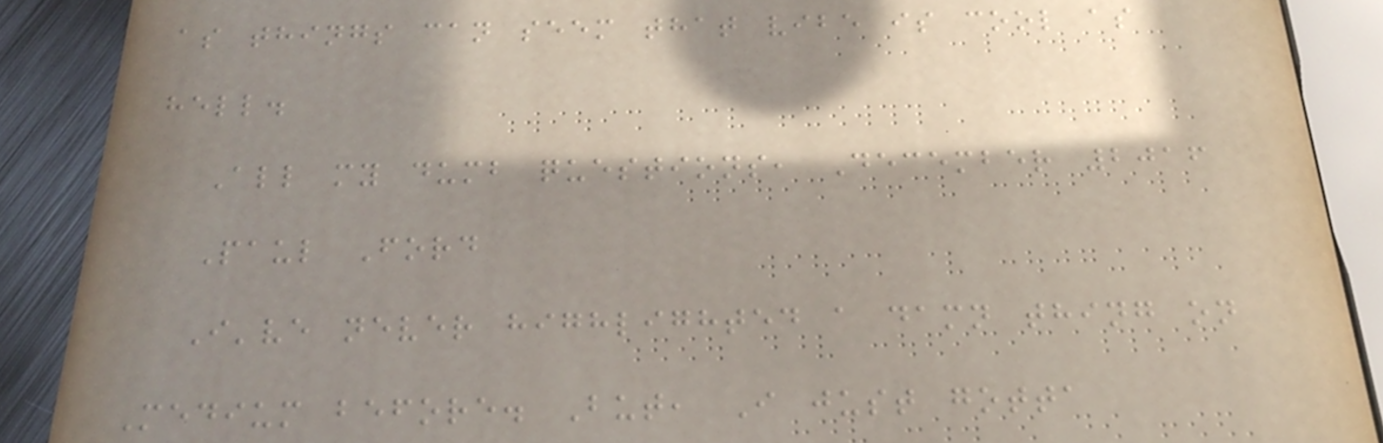as things can seem that vibe is cool as
hell.
All my dumb questions, December 2016
Paul Ford
I've never highlighted a damn thing on
Medium before. But, I just gotta
